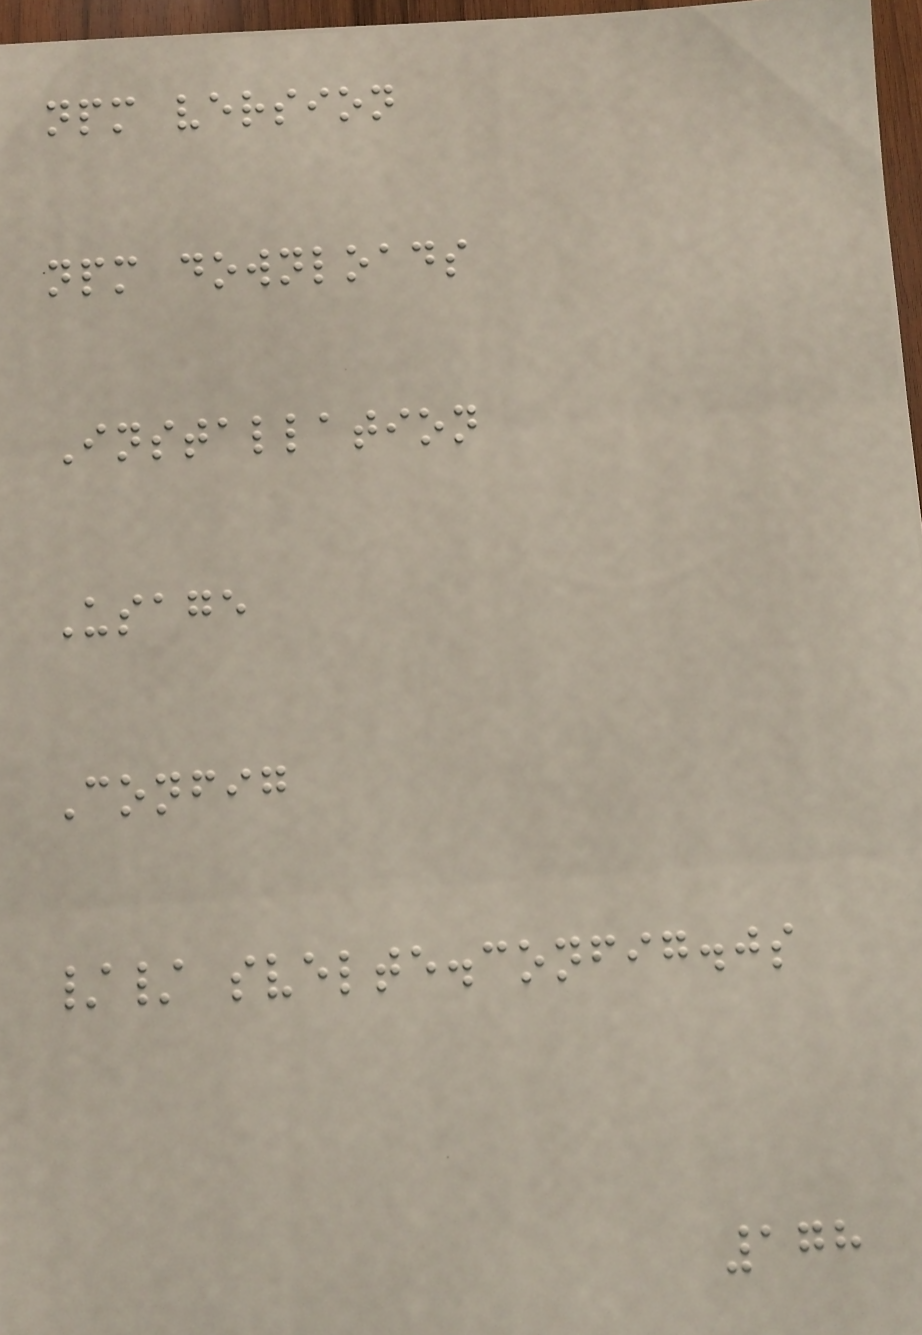npm version
npm downloads
Installation
Usage
Config
// svelte.config.js
178
